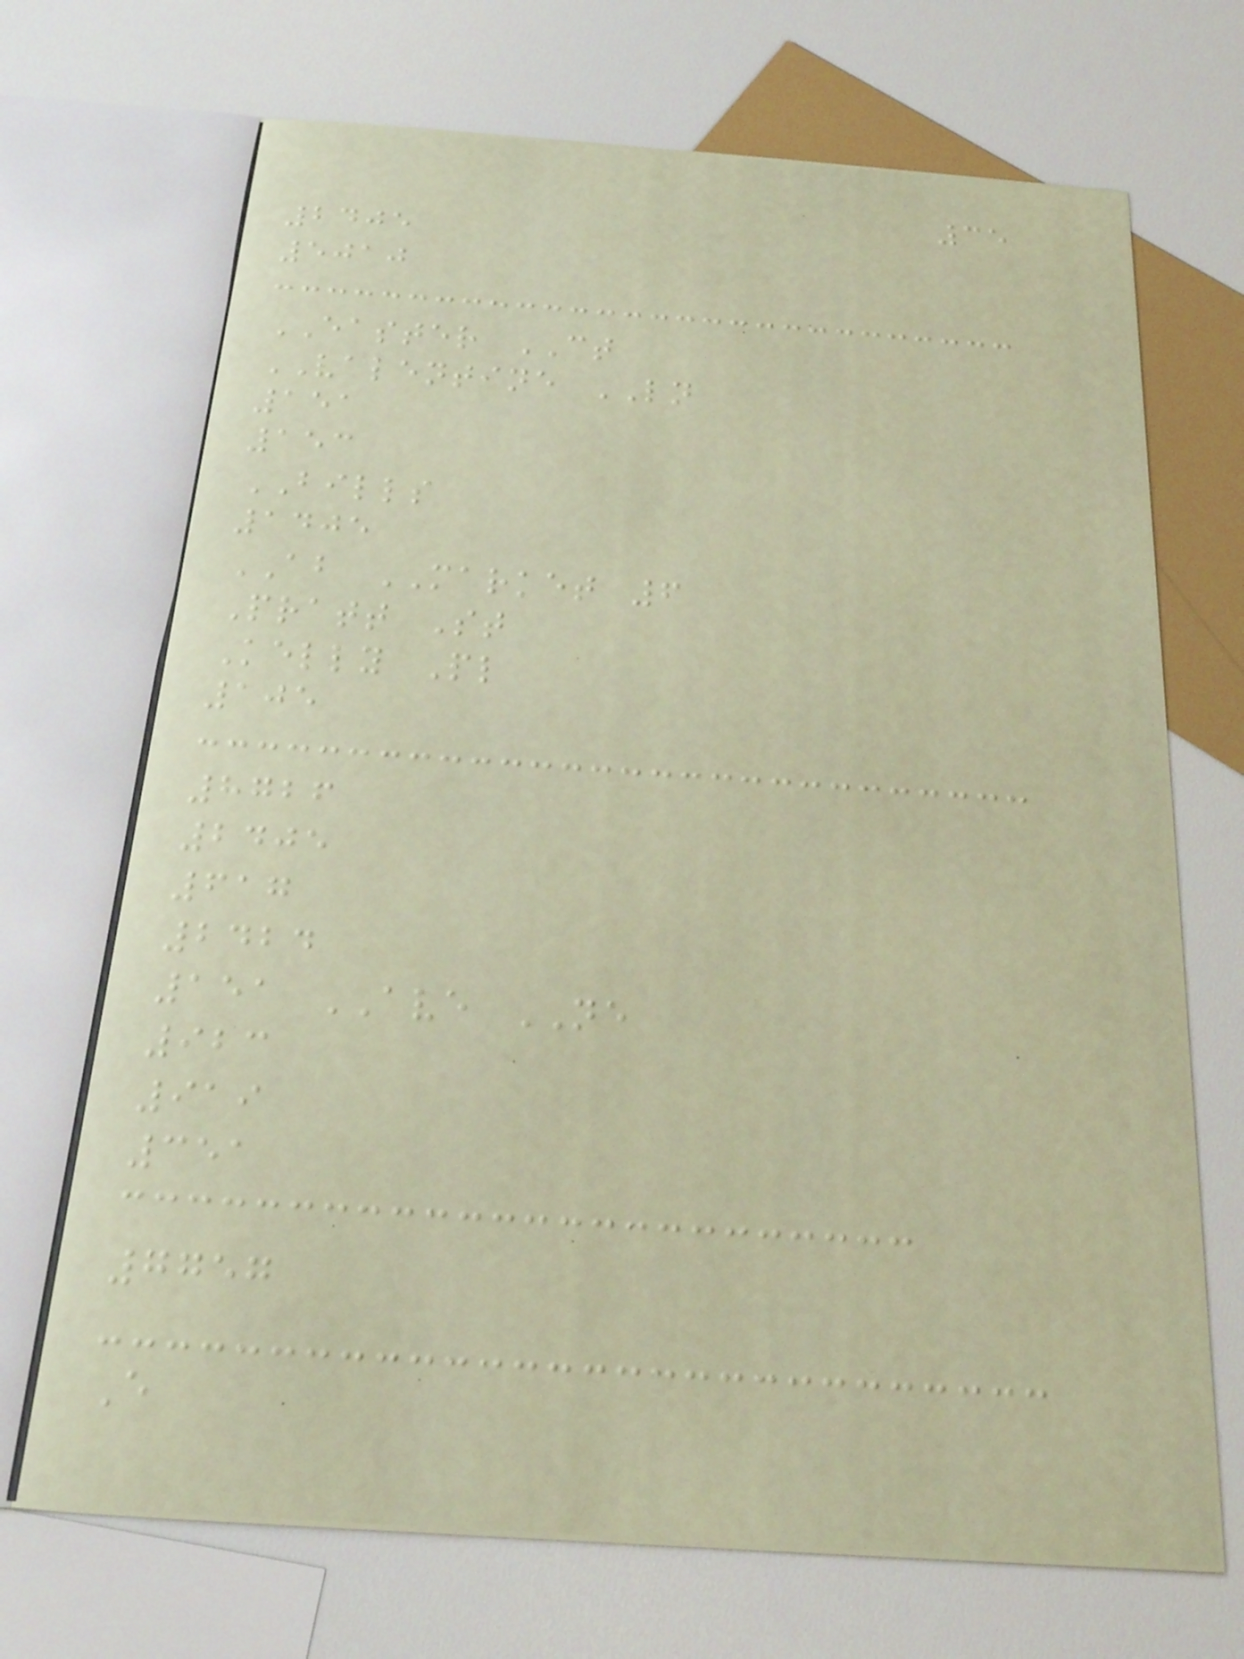35
2405
5010
EASTER CT
VALENTINE LN
151
153
BILLS
1405
AB MARKET 6
Pratt St
Kelly Pl
105
8726
2405
617
2424
151 AVE NE
923
919
351
7757
E
